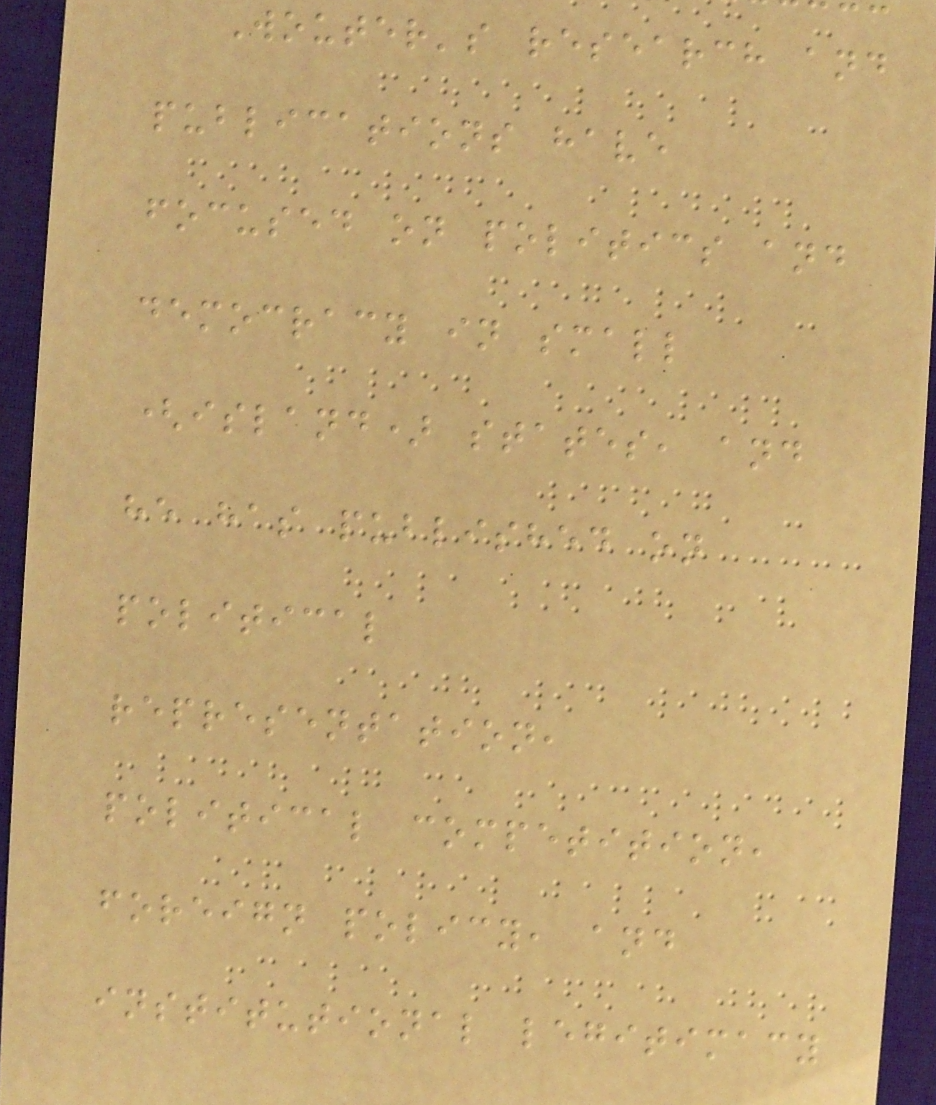Wouter's research and
publications have
focused on politics and
democracy in small
(island) states, and
he has published on
political
representation,
political competition,
foreign policy, and
institutional legitimacy
